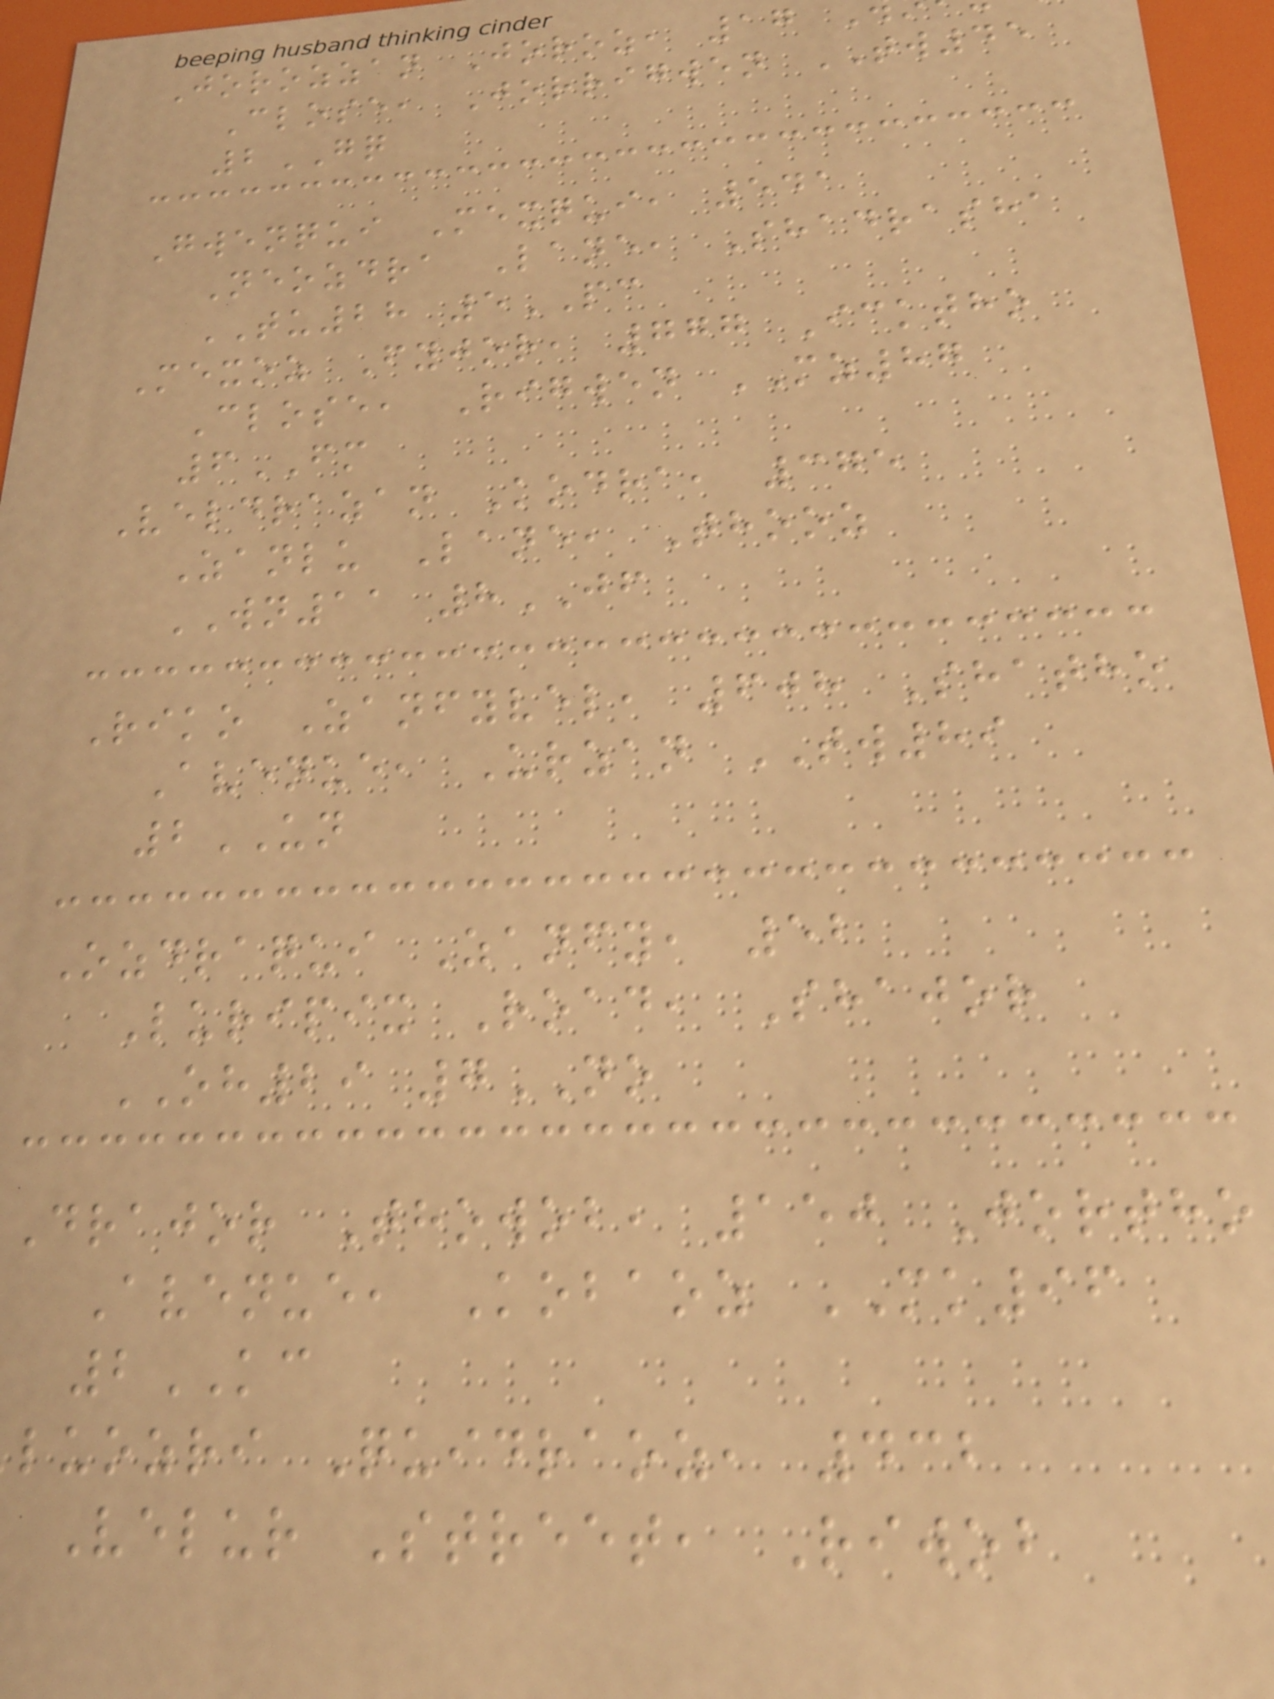Jorozzan Joroz, 17
Close, Jorrigwen TW45
2GQ
Gwenqui Mexqui, 541
Neozdra Lane, Shadrasha
TU28 5PC
Mexoz Fyjor, 777 Icktho
Close, Rigwen MZ87
6FM
Veldrazan Kodra, 375
Zanlu Lane, Thooz
WN11 8JF
Riko Zanfyvel, 608 Shatho
Avenue, Urzan TW89
2UN
Ozdraqui Zanfy, 52
Luripix Road, Shajor
OH29 7NO
Drajor Thowob, 150 Jortho
Avenue, Kobaoz MK96
2KC
luozri Quidraoz, 432
Velur Street, Riwob
